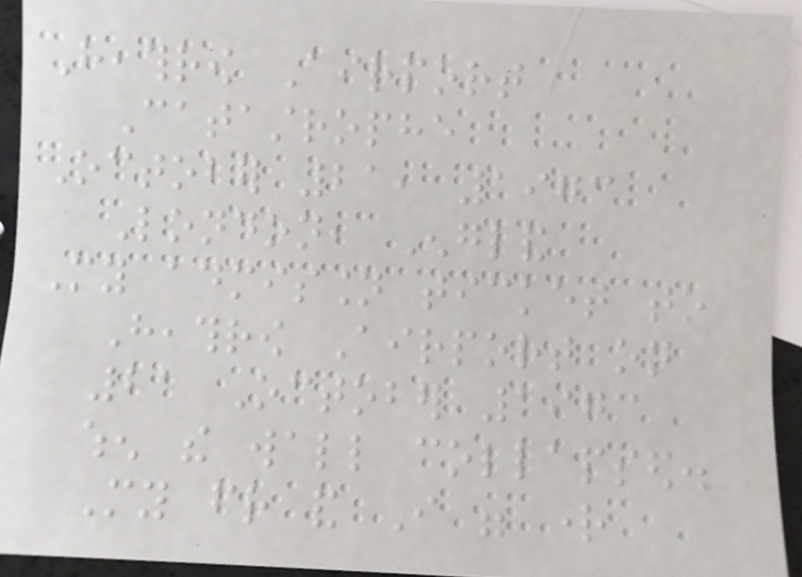Heathrow Airport
Catastrophe
October 21, 1973
London, England
My admission ticket to
Heathrow Airport on
21 October 1973
when the wall collapsed.
My friend and I were right
